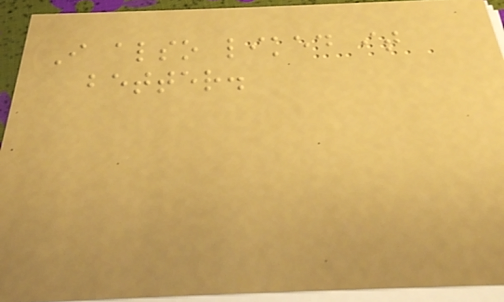I also liked it
better.
